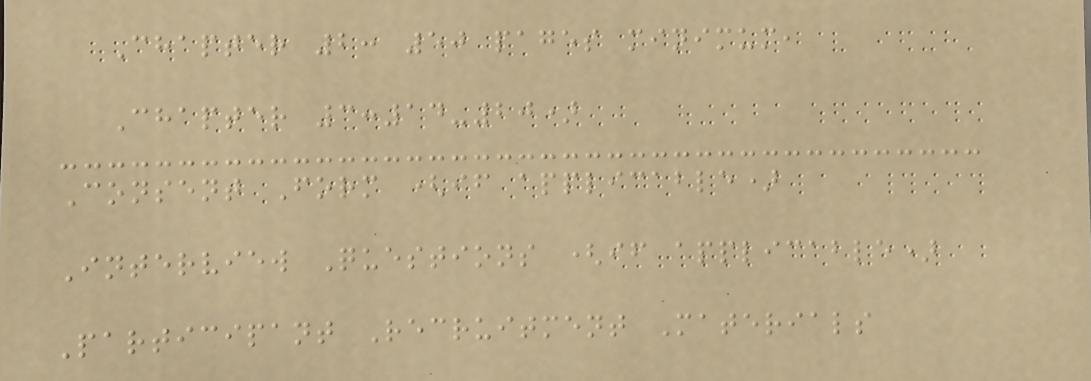Chapter 2: 50 pages minimum,
Chapter 3:14-20)
Consent Form (if applicable)
Interview Questions (if applicable)
Participant Recruitment Materials
